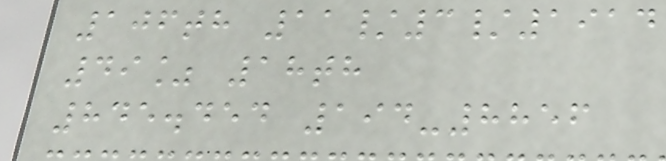106th 11/3/1914
49% 18th
845.454 194-8856
